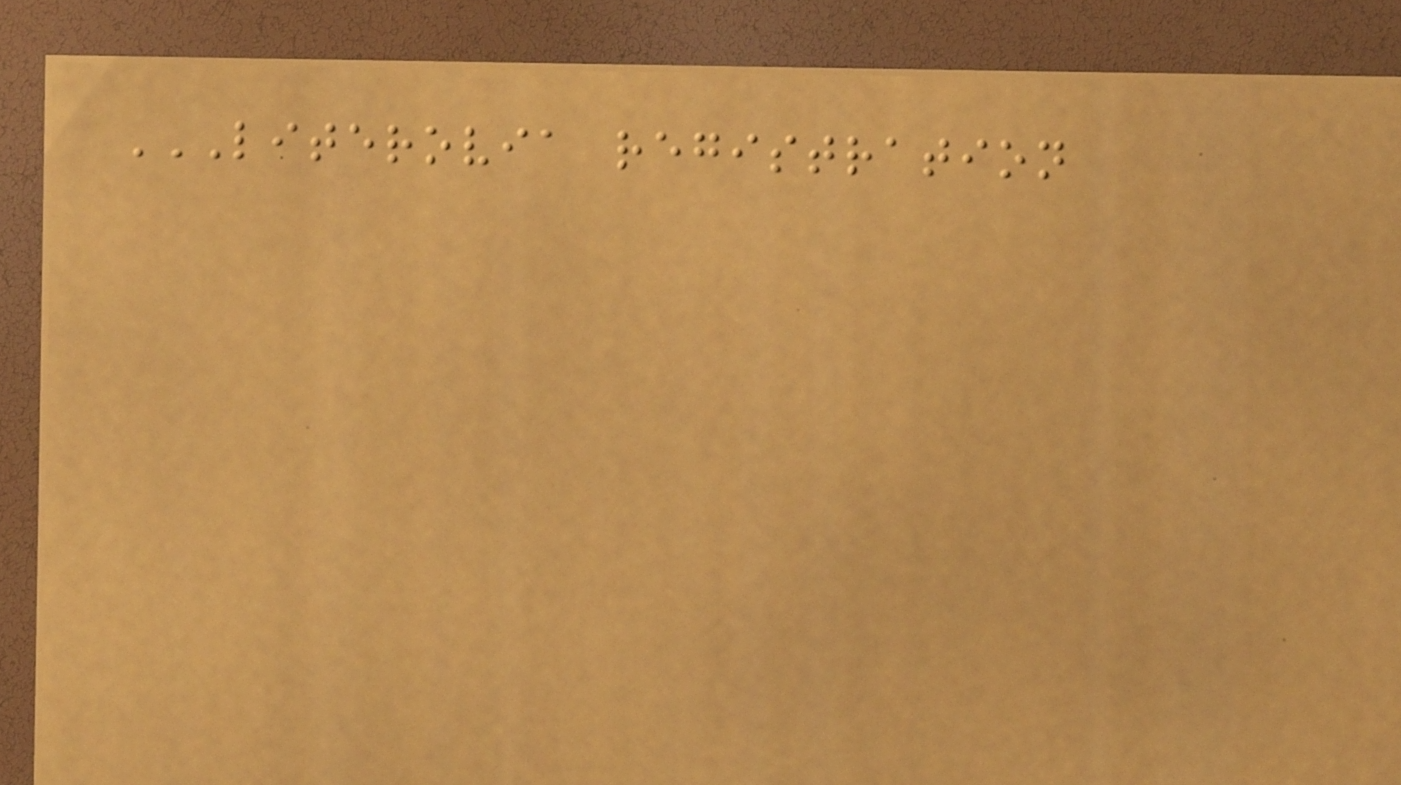LITEROVIA REGISTRATION
